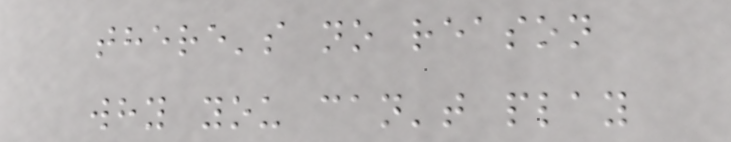there's no reason
why you can't play
